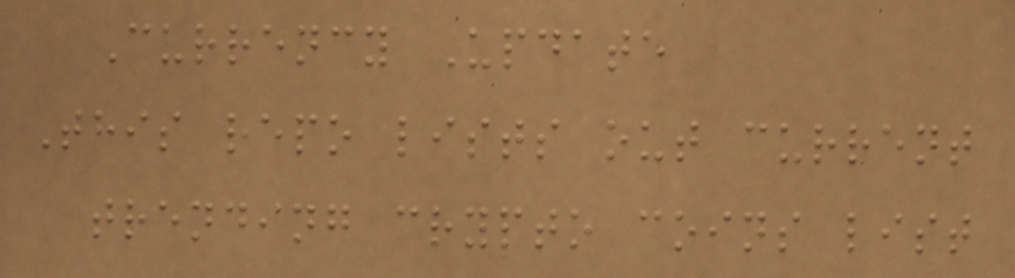Currency Update
This repo lists out current
trending crypto coins list
